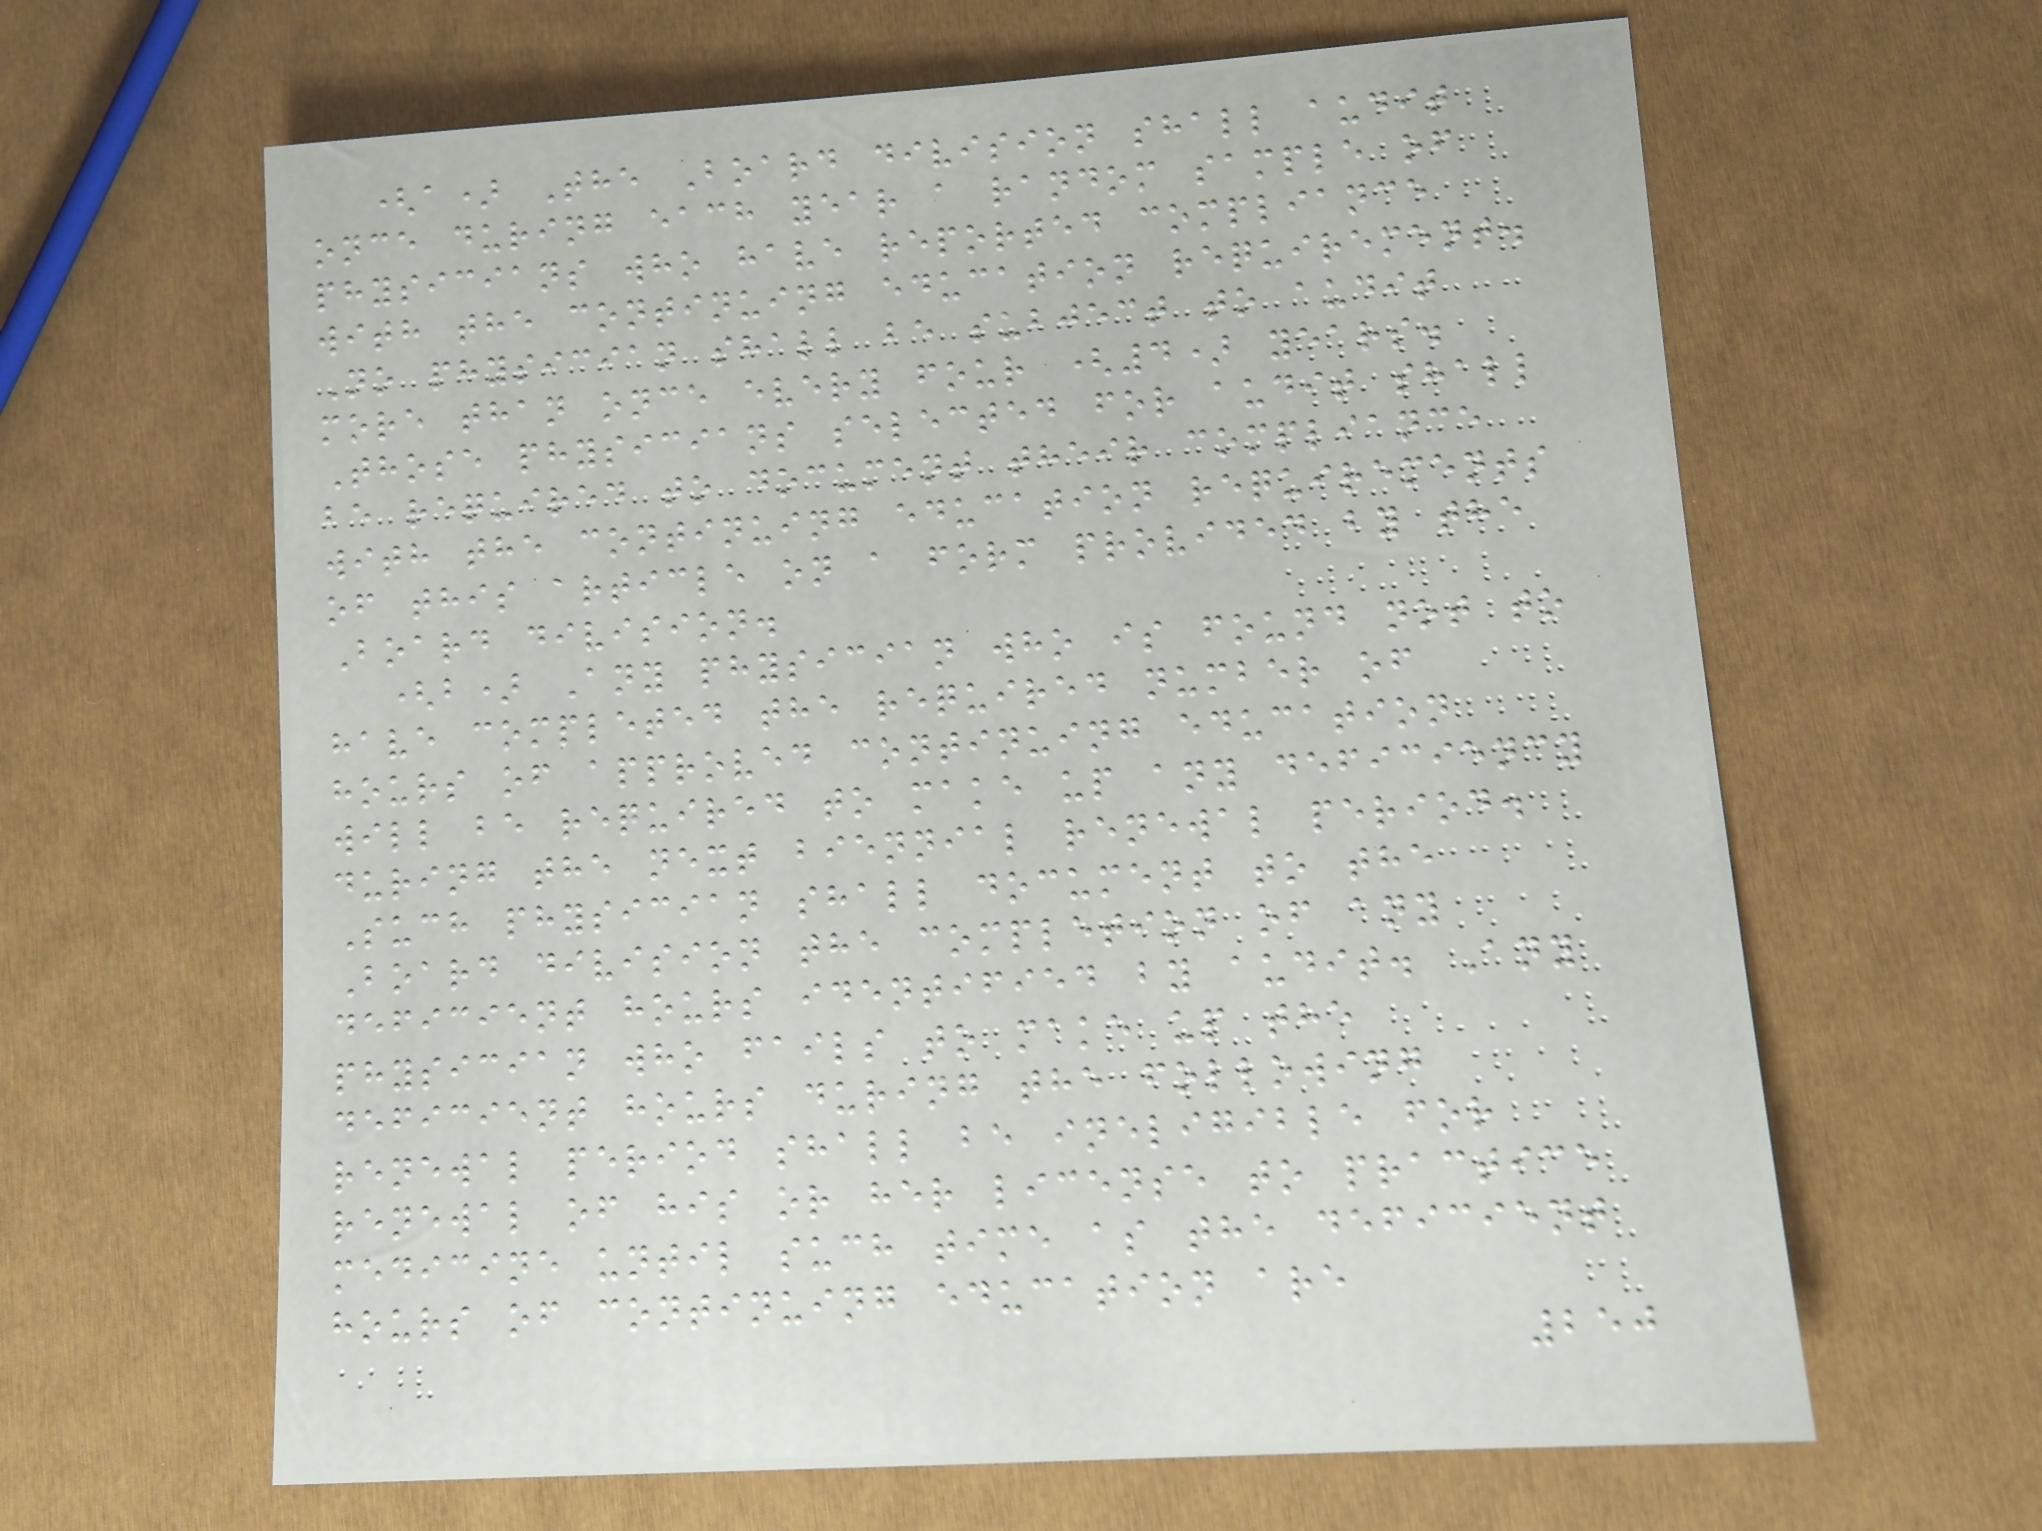(a) The Board division shall audit
once during each year a random sample of
physicians who have reported compliance
with the continuing education requirement.
No physician shall be subject to audit
more than once every four (4) years.
Those physicians selected for audit shall
be required to document their compliance
with the continuing education requirements
of this article on a form provided by the
Board division.
(b) Any physician who is found not to
have completed the required number of
hours of approved continuing education
will be required to make up any deficiency
during the next biennial renewal period.
Such physician shall document to the
Board division the completion of any
deficient hours identified by audit. Any
physician who fails to make up the
deficient hours during the following
renewal period shall be ineligible for
renewal of his or her license to practice
medicine until such time as the deficient
hours of continuing education are
250
